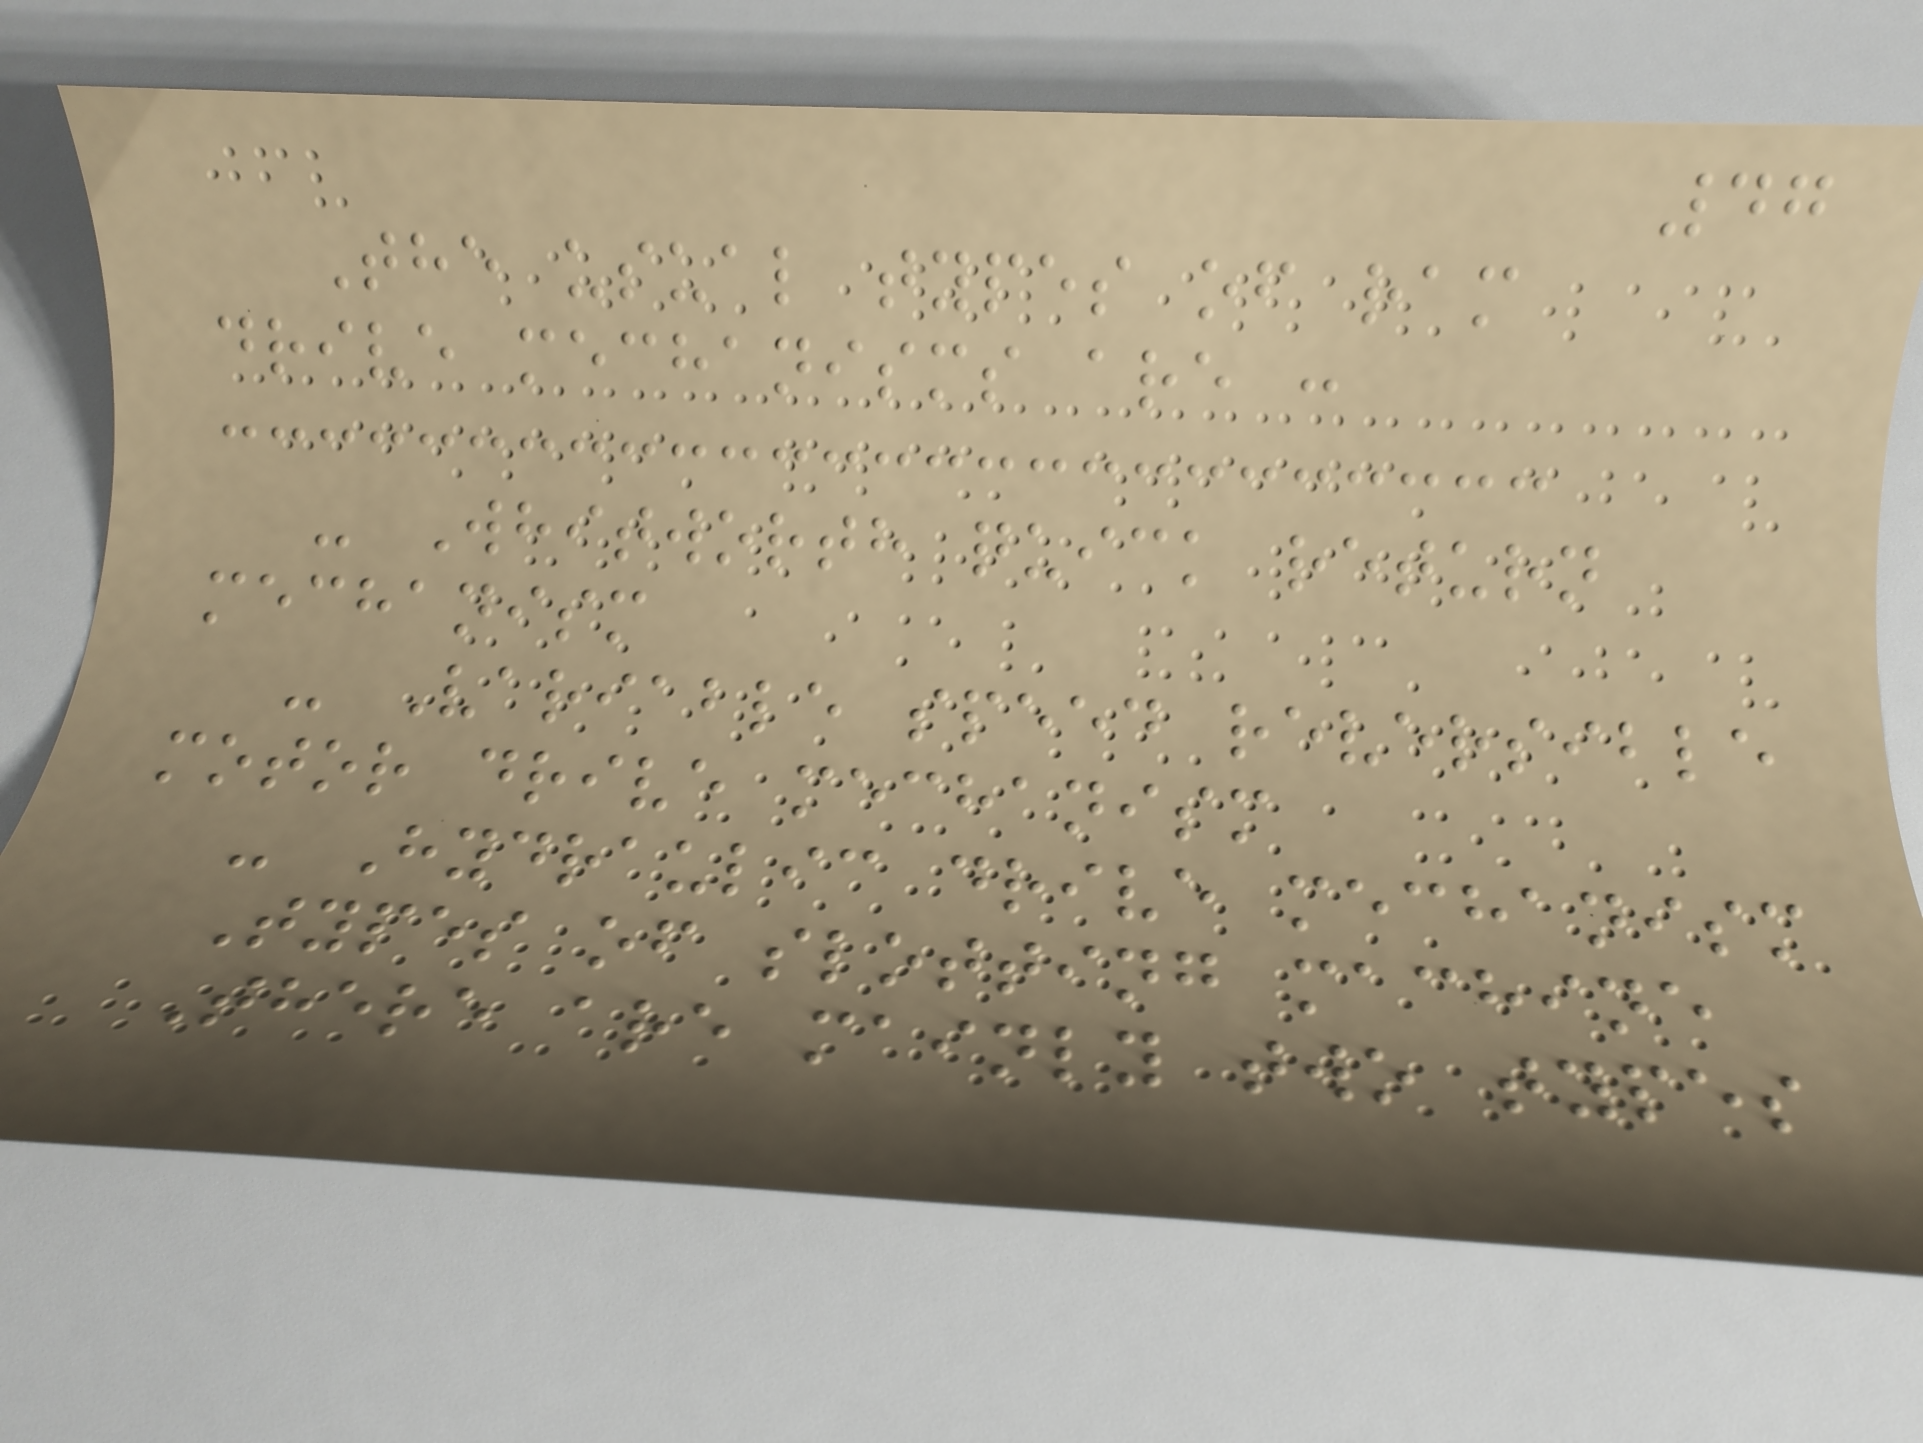47
The usual types of ram
drive mechanisms are :
- Whitworth quick return
mechanism
- Variable speed reversible
motor drive mechanism
- Hydraulic drive mechanism
Types of slotting machine
There are mainly two types
